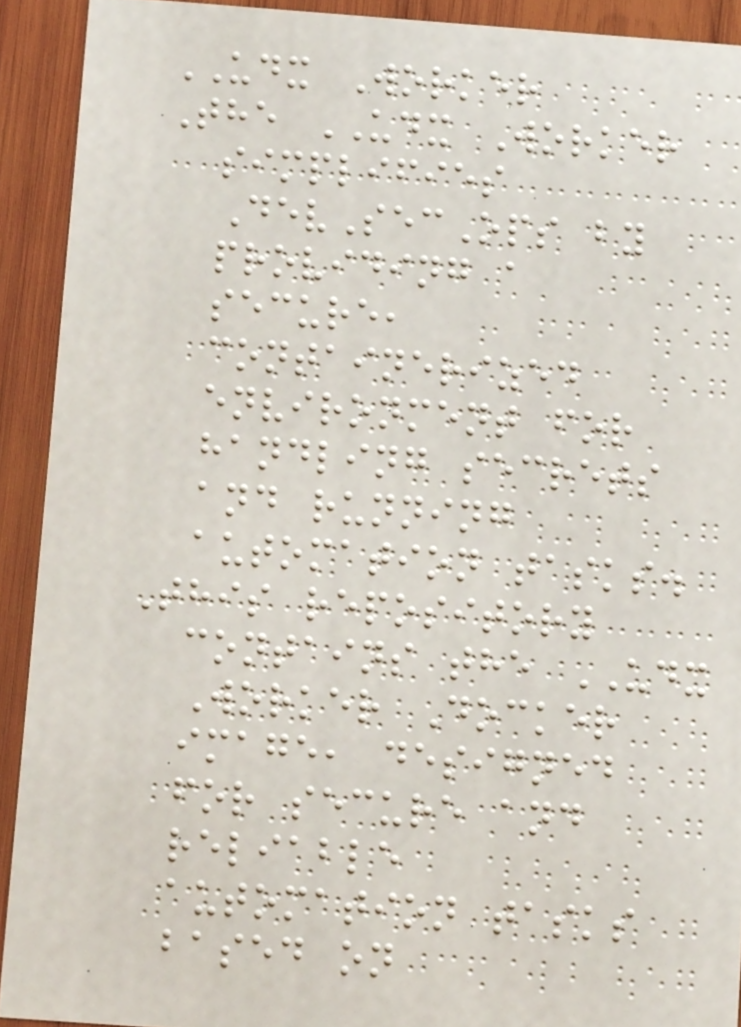UDX Worker
The UDX Worker
simplifies
DevSecOps by
providing a
secure,
containerized
environment for
handling secrets
and running
automation tasks.
This repository
contains the UDX
Worker Docker
image, designed
for secure and
reliable
automation tasks
based on
